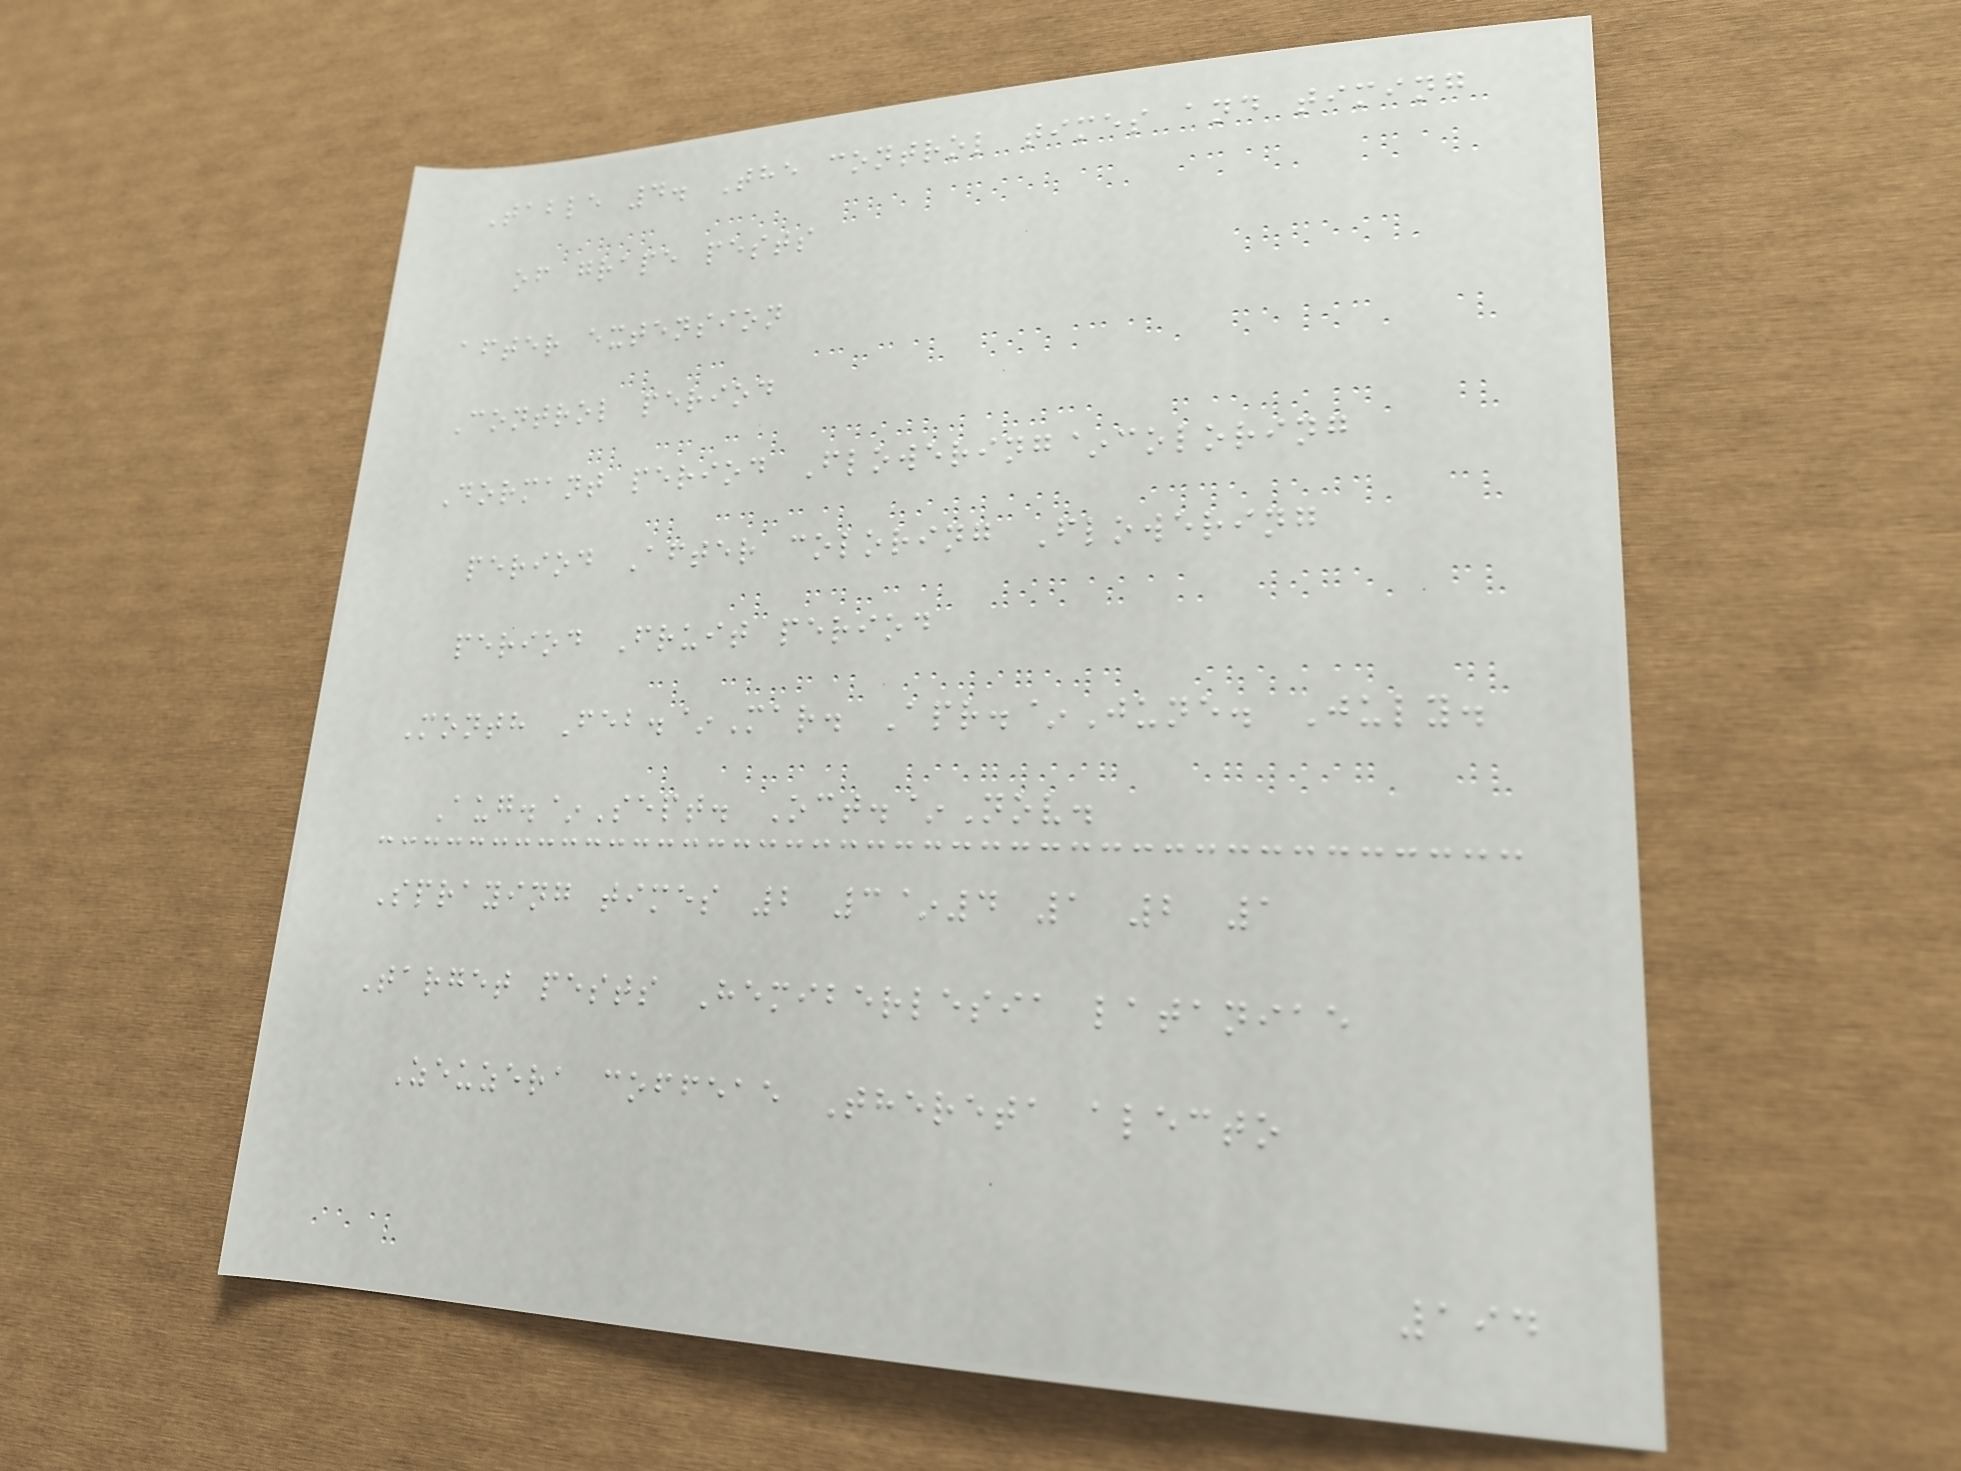Table 4. The control times and timing
of grape pests
after extension
Control period
Dormant period Flowering~coloring
period After coloring Flowering
period Fruit period
Month Feb.~Mar. Apr.~June. July.
Aug.~Sept. Oct.~Nov.
Spraying times 2 3~4 1 2 1
Target pests Hemiberlesia lataniae
Zeuzera coffeae Thereta alecto
194
